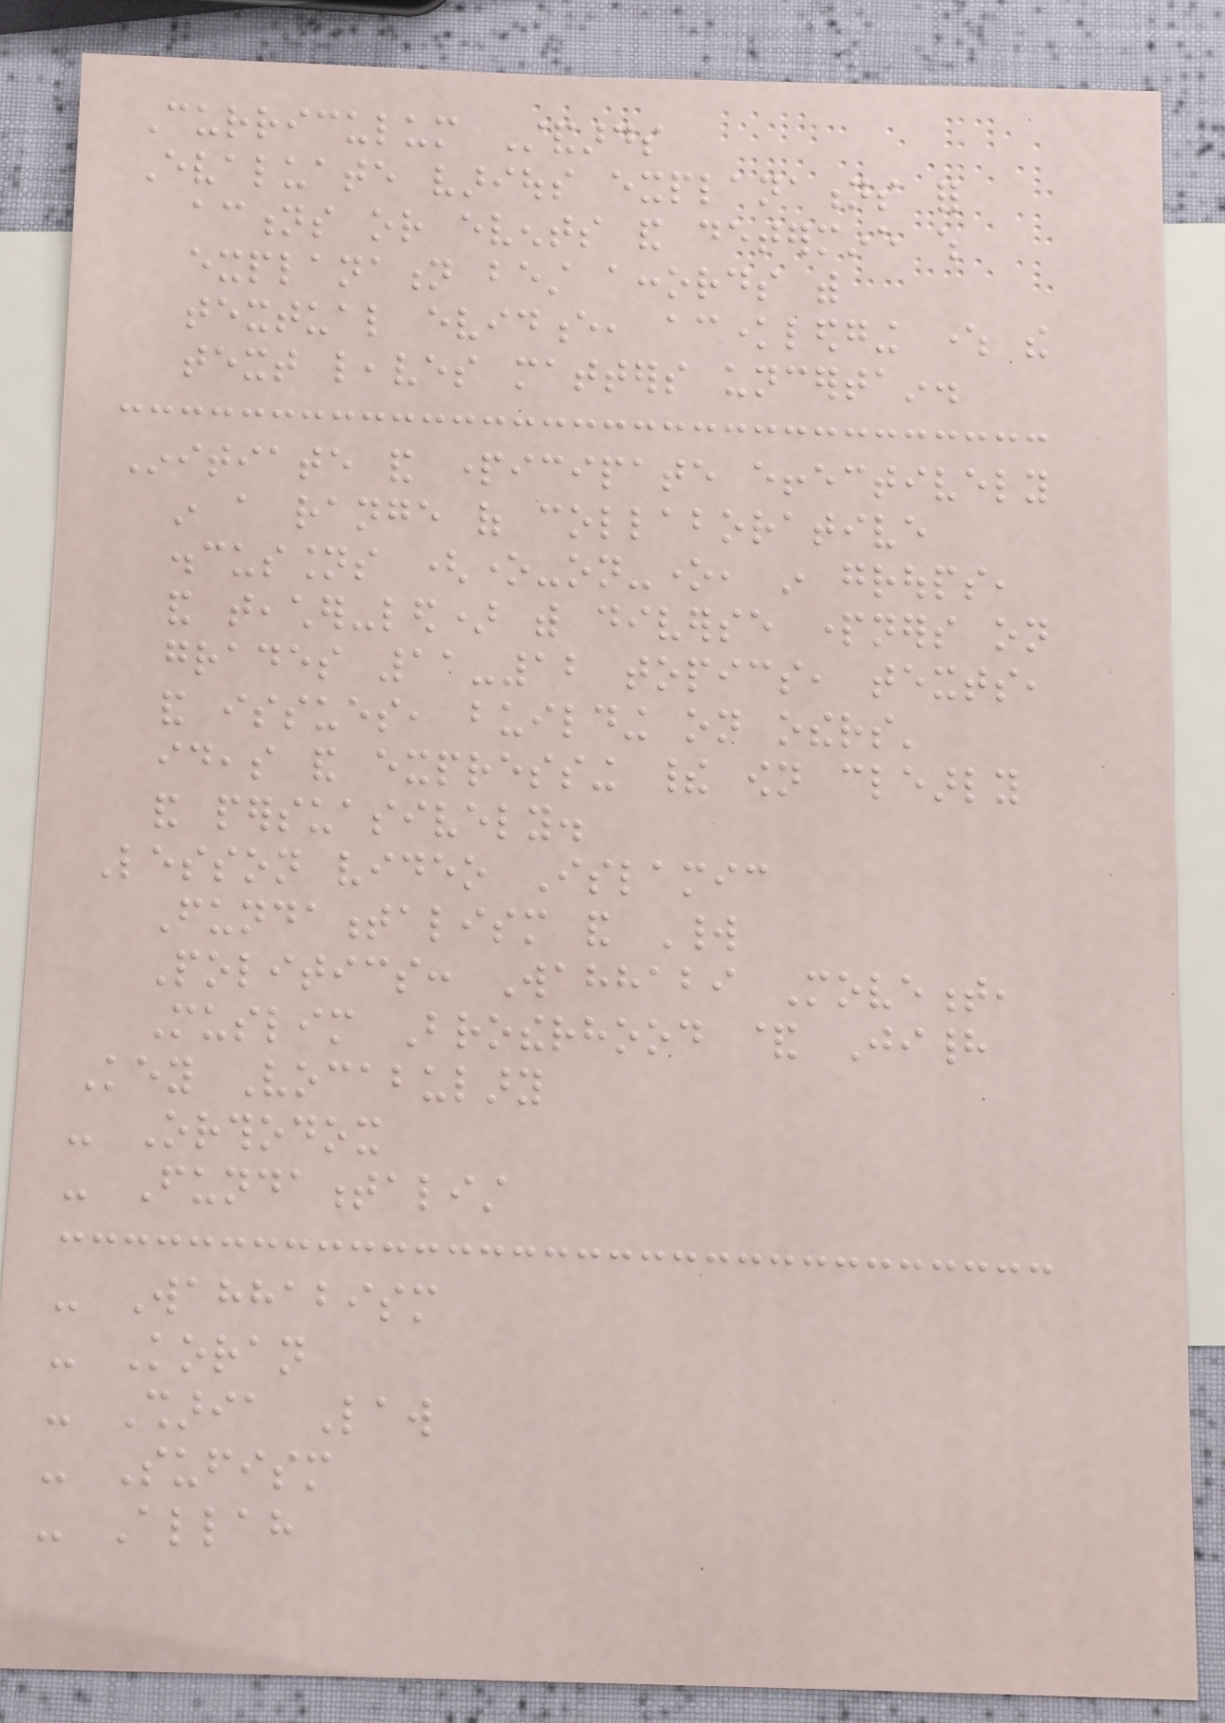Curriculum Standards
Evaluate various explanations for
actions or events and determine which
explanation best accords with
textual evidence, acknowledging where the
text leaves matters uncertain.
Initiate and participate effectively
in a range of collaborative
discussions (one-on-one, in groups,
and teacher-led) with diverse partners on
grades 11-12 topics, texts,
and issues, building on others'
ideas and expressing their own clearly
and persuasively.
Lesson video Islamic
Fundamentalism and World
Politics: Wahhabi Movement,
Muslim Brotherhood & Jihad
Key Vocabulary
- Orthodox
- Fundamentalist
- Wahhabism
- Koran
- Sharia Law
- Sufism
- Allah
